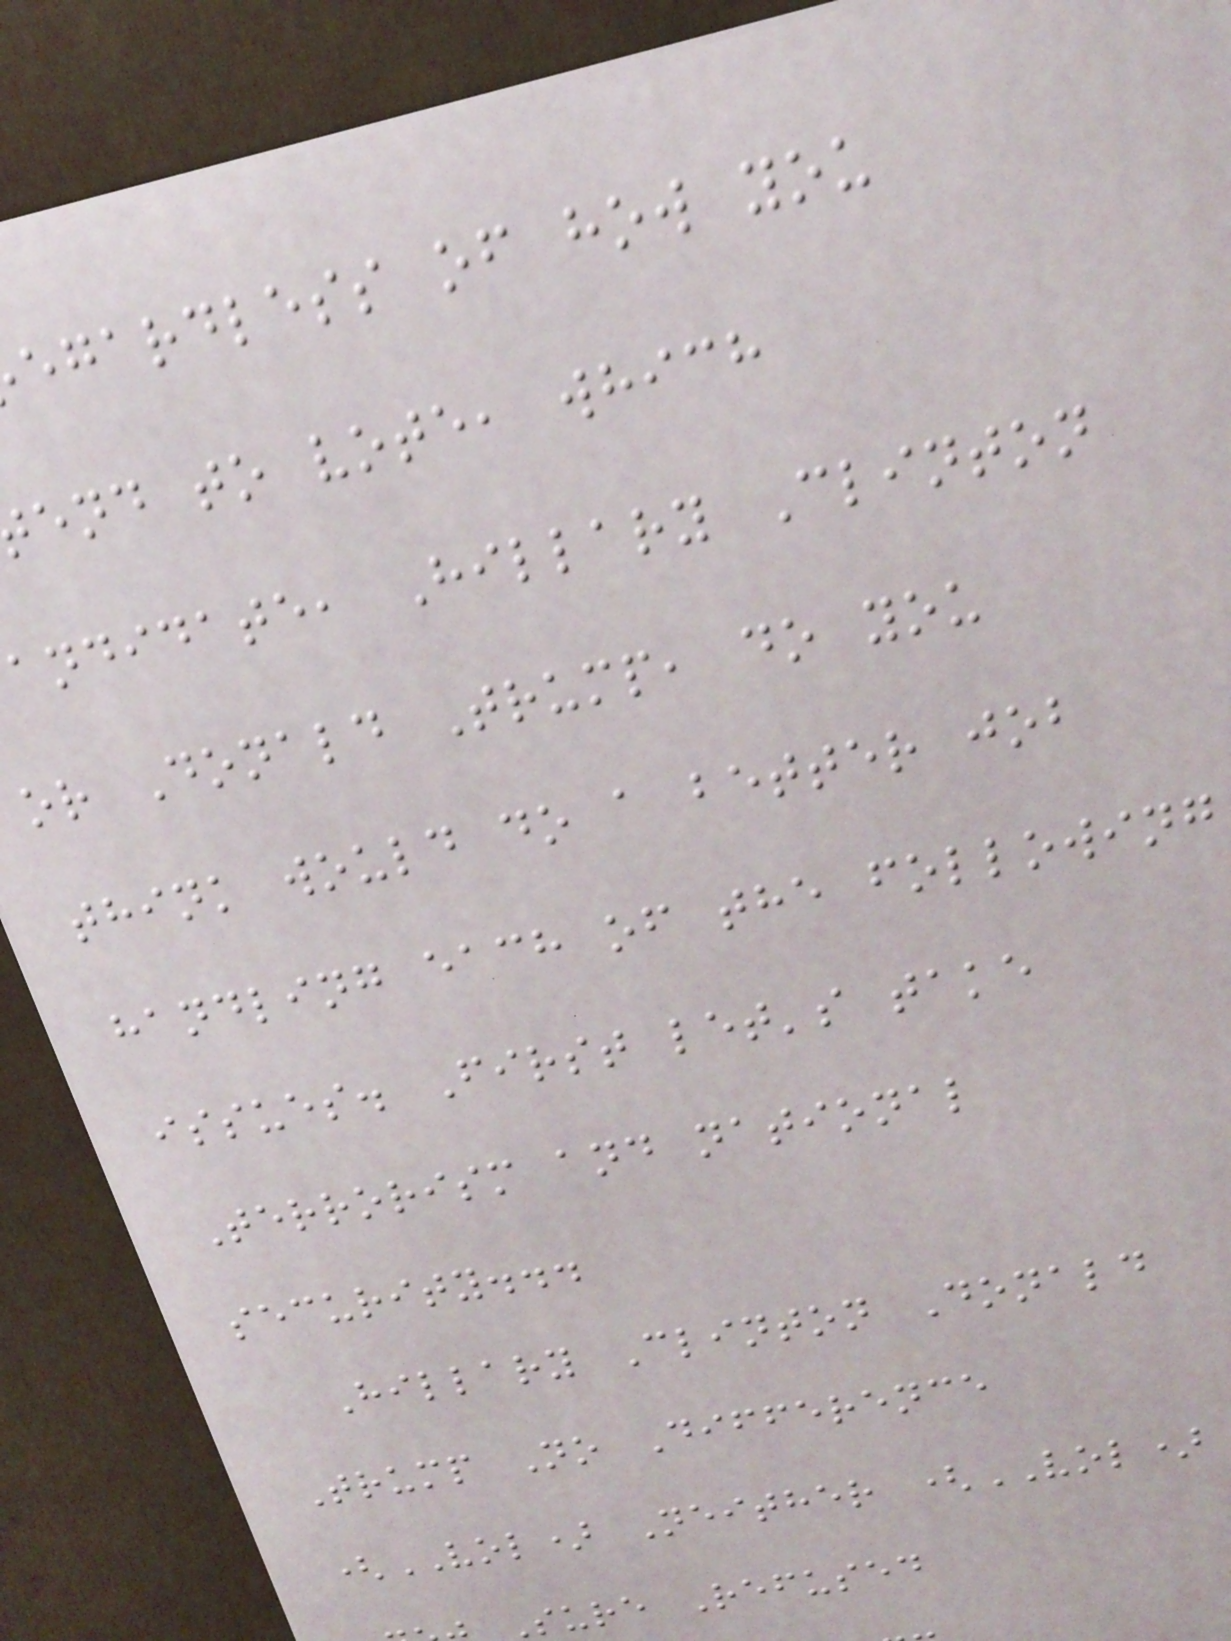egardless of how you
end to vote, which
andidate, Hillary Clinton
or Donald Trump, do you
think would do a better job
handling each of the following
issues. First let's take
Terrorism and national
security...
Hillary Clinton Donald
Trump No Difference
(VOL) Neither (VOL)
sure Refused
